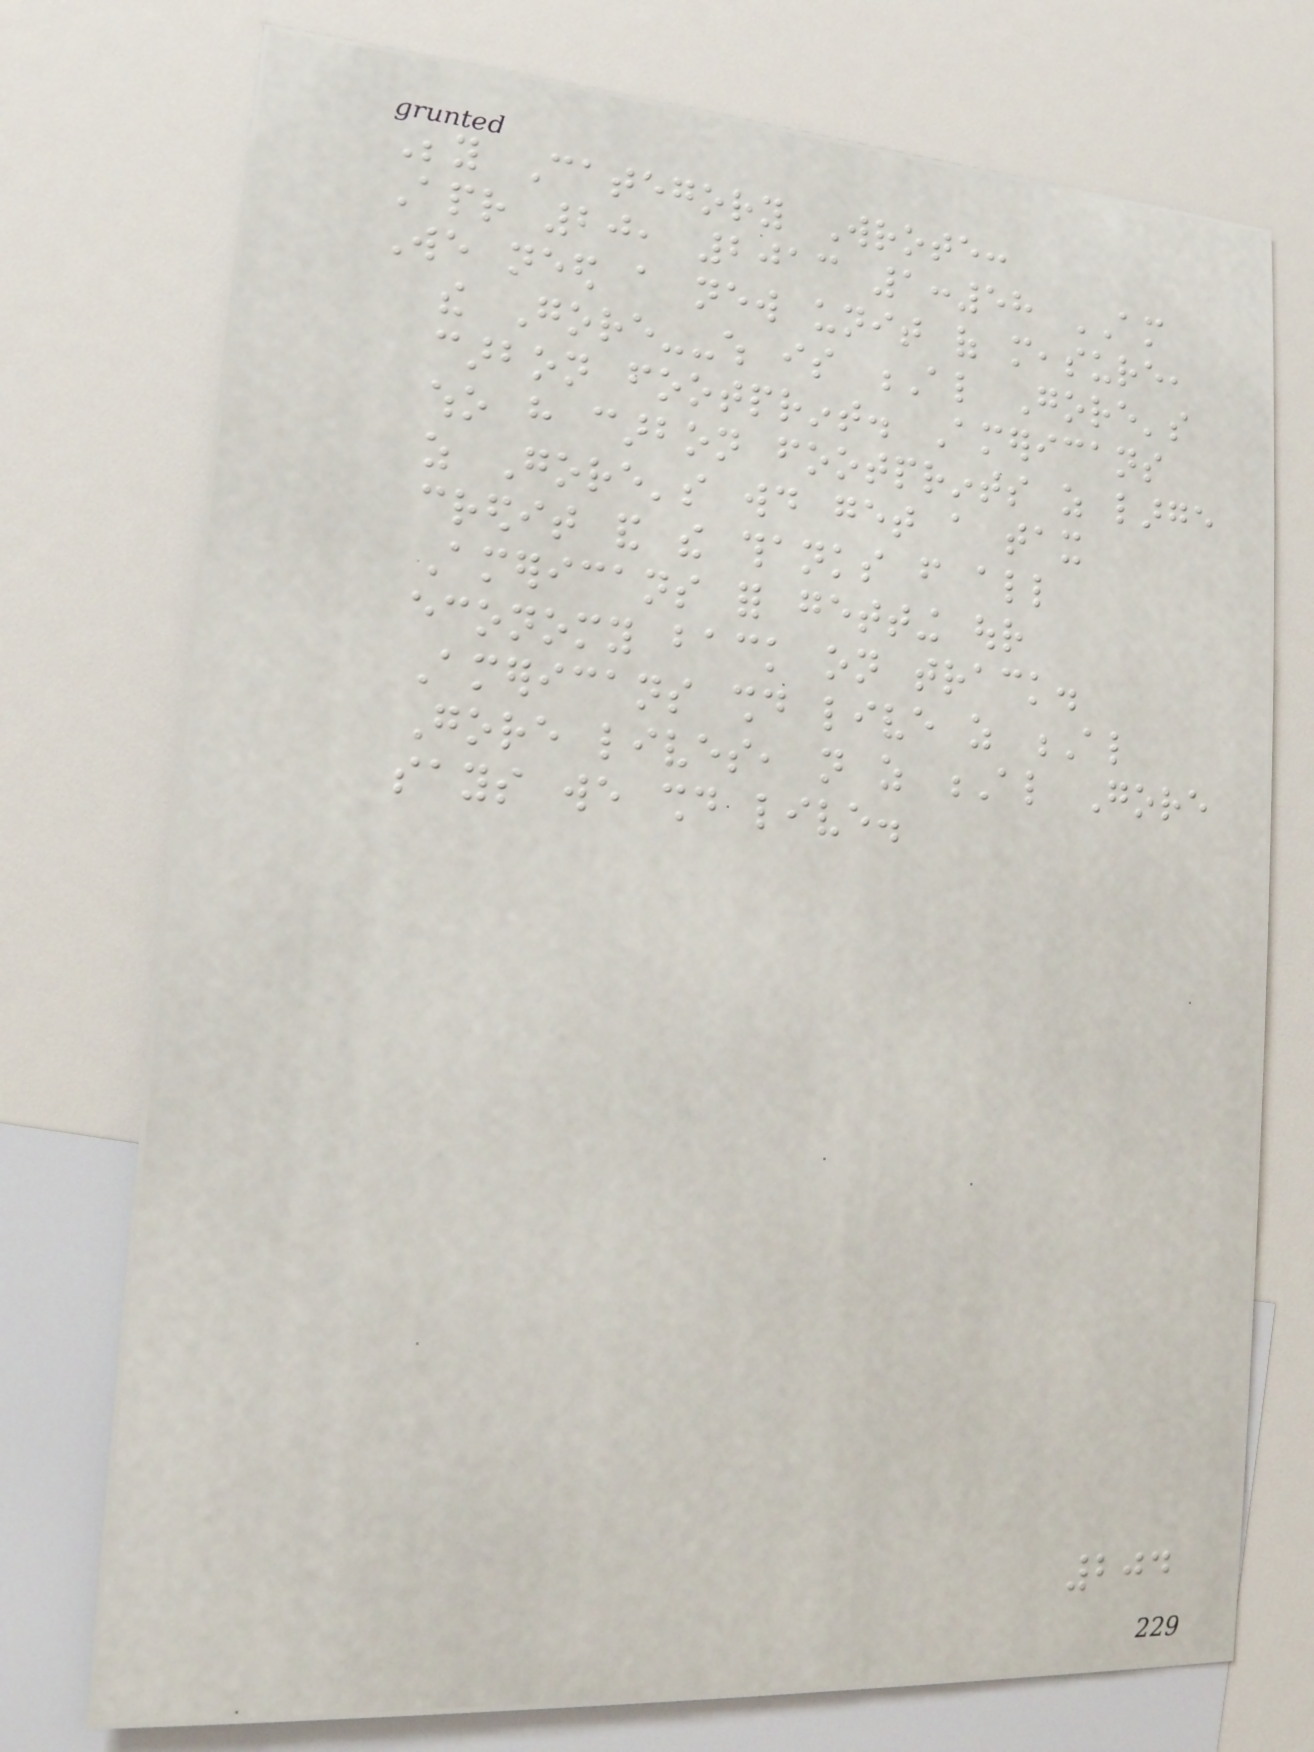Beyond Category Wrote:
Apr 20, 2013 1:58 AM
We need a new unit of measure,
the Gore--which is Al Gore's
carbon footprint. Americans
who have carbon footprints as large
as Gore's would get a tax
credit and the thanks from all
Americans for getting our
economy back on track.
Americans should live as Al
Gore lives, not as Al Gore
says we should live.
204
